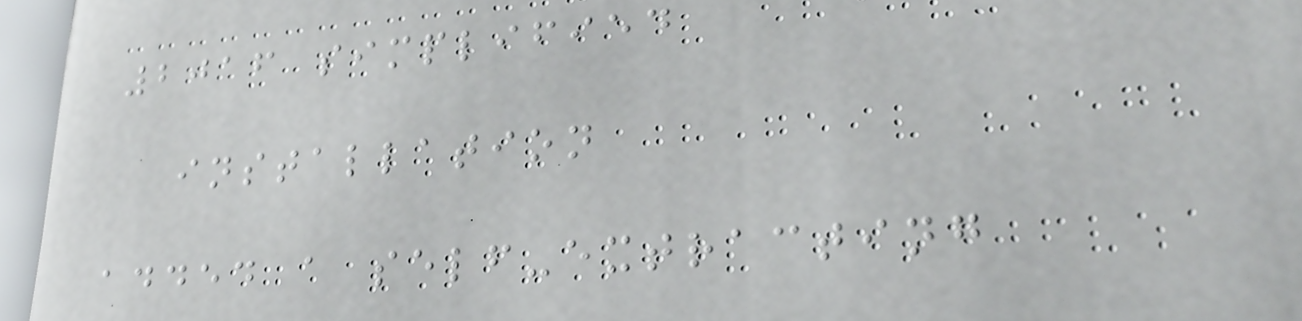2016 simplified
installation
added a self-extracting
